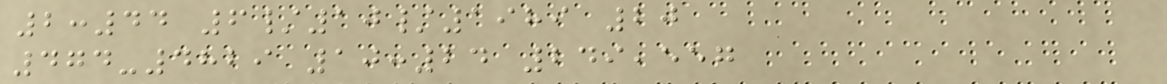2:44 6/10/1989 20
474-4829 10:24 249,557
